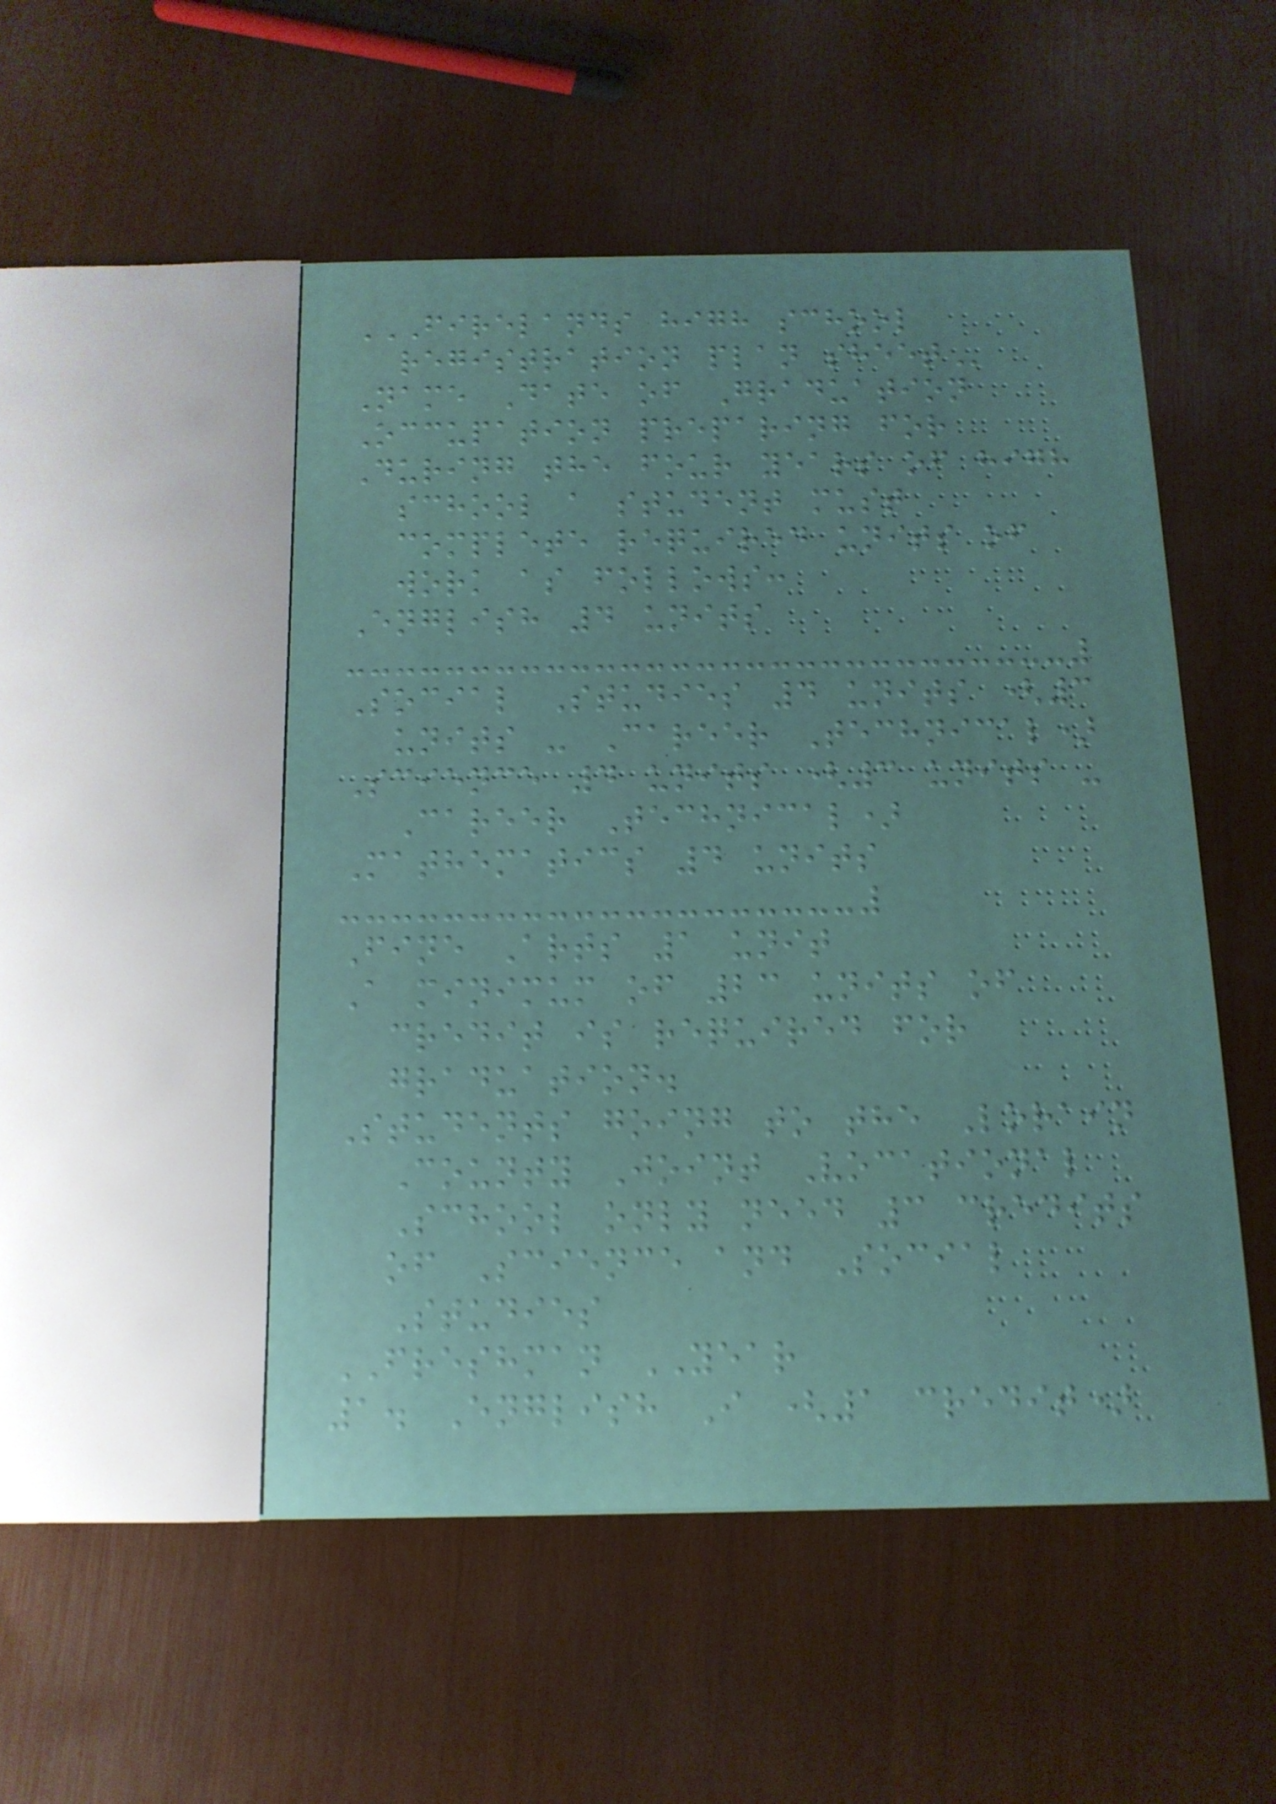FIRELANDS HIGH SCHOOL
REGISTRATION PLAN SHEET
Name Date of Graduation
Occupation preparing for
During the four years of high
school a student must
complete required units of
work as follows:
English 4 units
Social Studies 4 units (3
units - Career Technical)
Science 4 units (3 units -
Career Technical)
Mathematics 4 units
Fine Arts 1 unit
A minimum of 23 units of
credit is required for
graduation.
Students going to the Lorain
County Joint Vocational
School only need 3 credits
of Science and Social
Studies
FRESHMAN YEAR
1. English I (1 credit)
